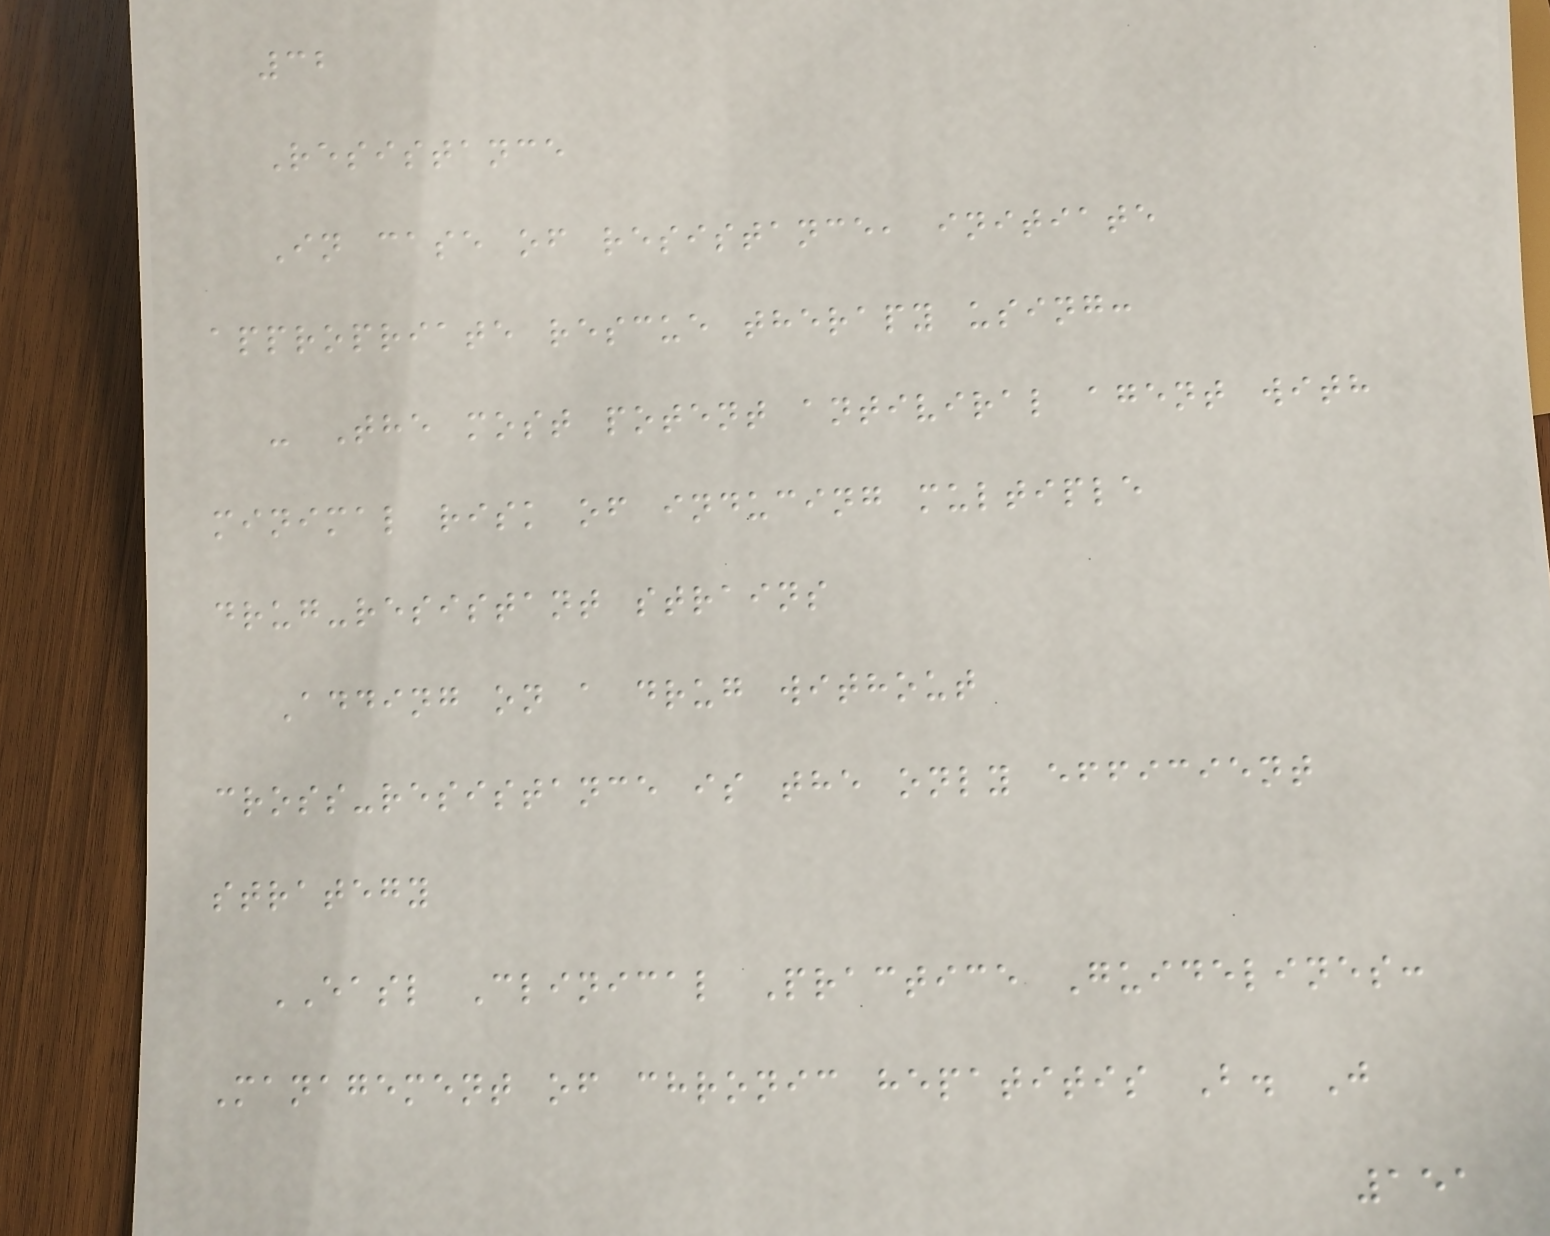32
Resistance
In case of resistance, initiate
appropriate rescue therapy using:
- The most potent antiviral agent with
minimal risk of inducing multiple
drug-resistant strains
Adding on a drug without
cross-resistance is the only efficient
strategy
EASL Clinical Practice Guidelines:
Management of chronic hepatitis B. J
151
